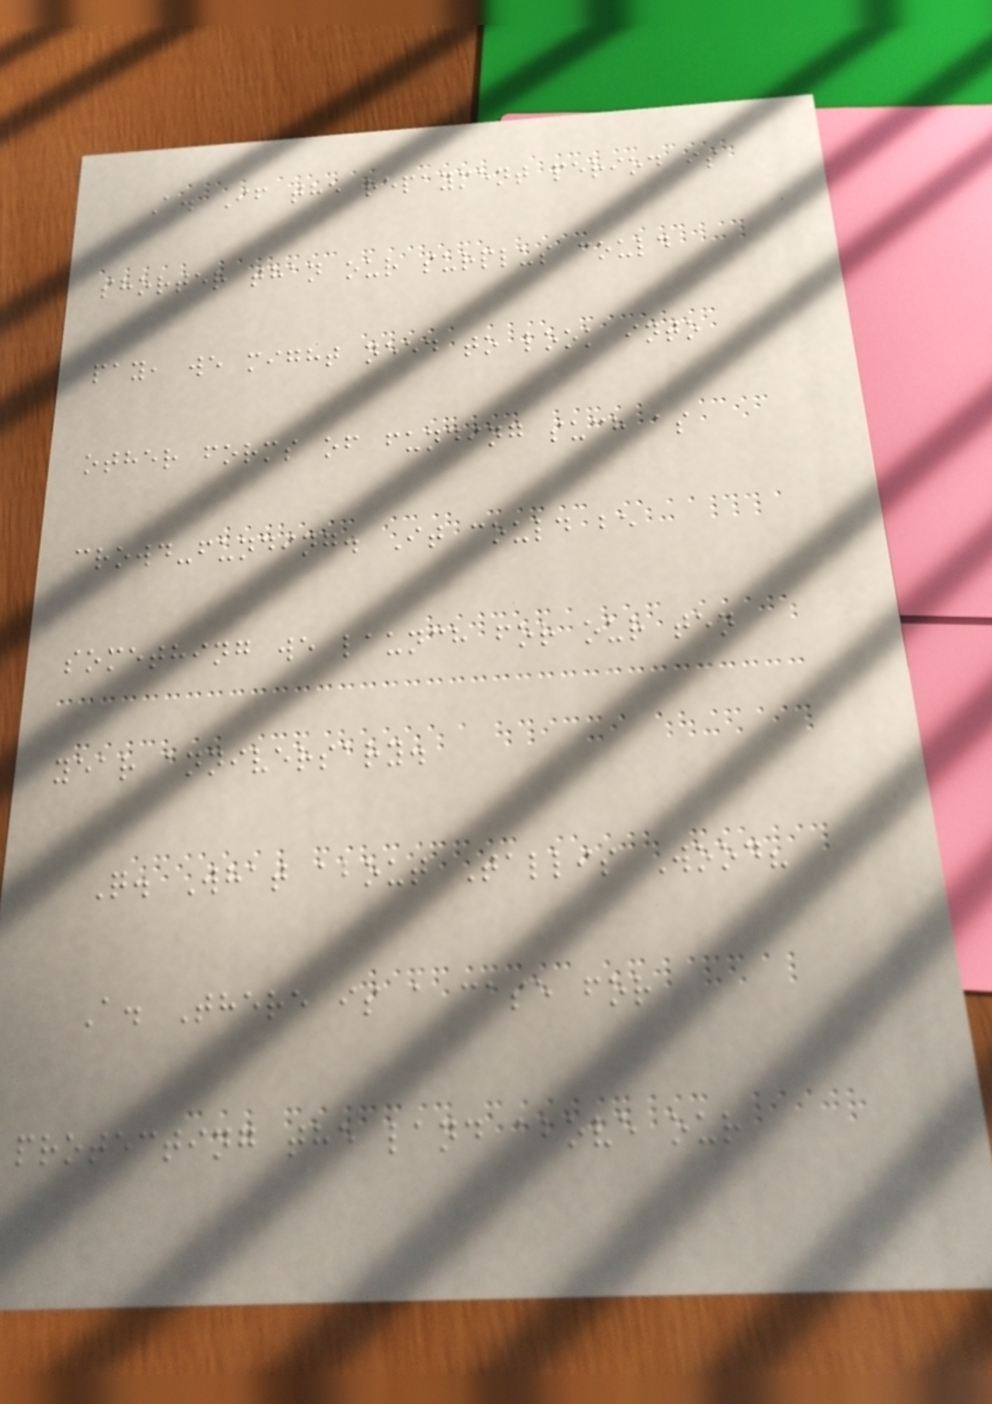A. If the repayment period is
shorter than our surplus could
pay, we might need to look into
other forms of funding such as
crowd-funding. It could be
something we launch for our ten
year anniversary.
Q. What about Tallis Wood?
A. There is a case for
protecting the land above our
